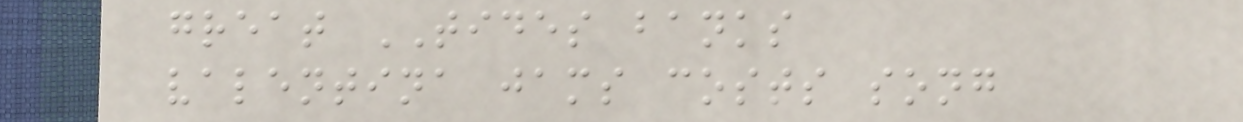great TIDES banks
valentina jams costs song
